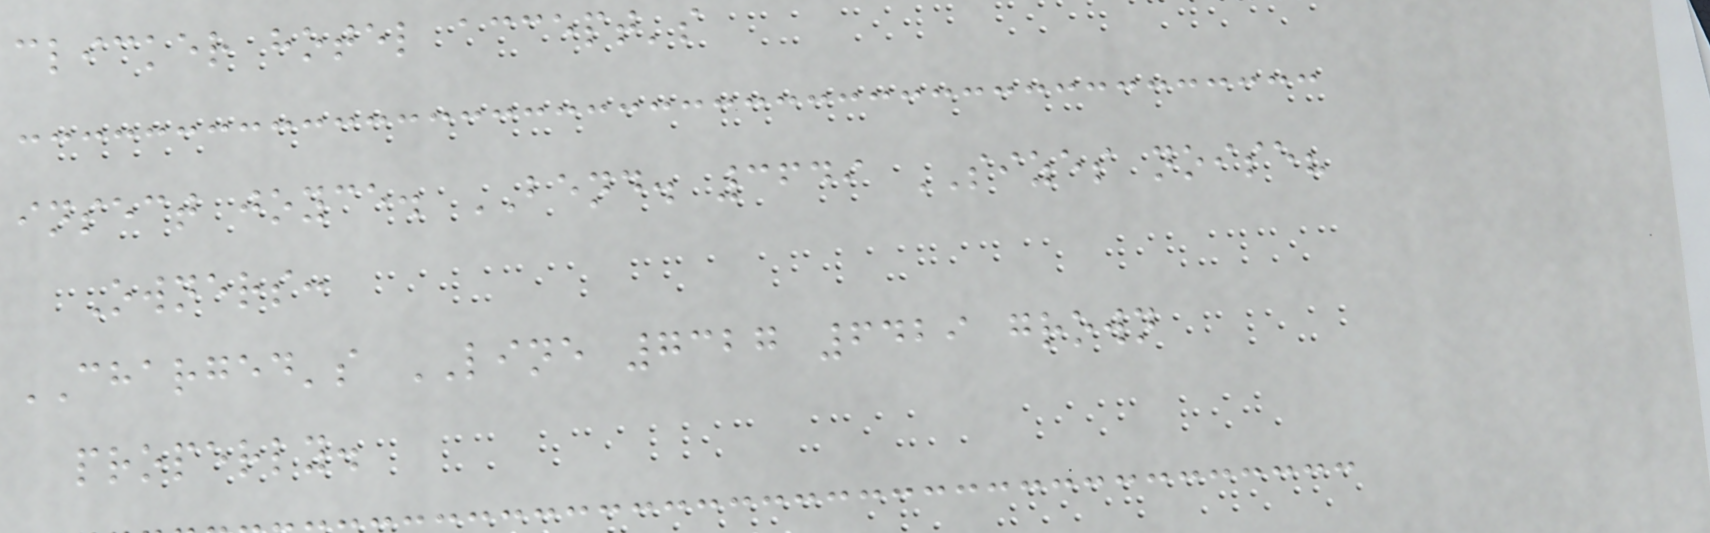clicker hotel accept's
insect joyce. BEND. 3649 SIZES noise?
Owners:
CHARGED's LINE 7327 6429 grown
properly.
